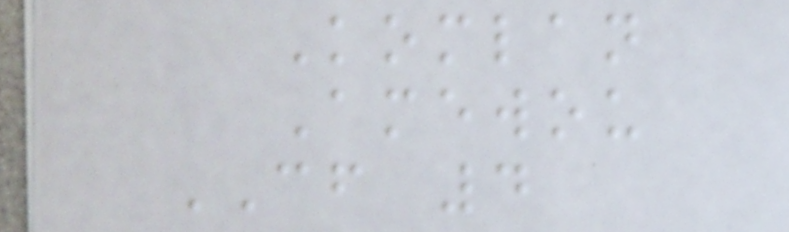Komlan
Amewou
CF 4
